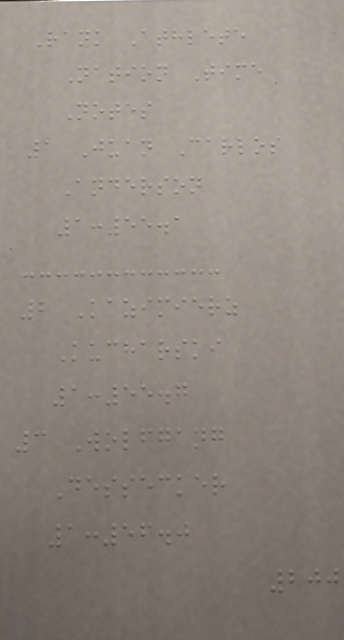Rank Athlete
Nation Time
Notes
1 Juan Carlos
Anderson
1:55.1
2 Kazimierz
Kucharski
1:55.7
3 Wolfgang
Dessecker
1:56.0
200
